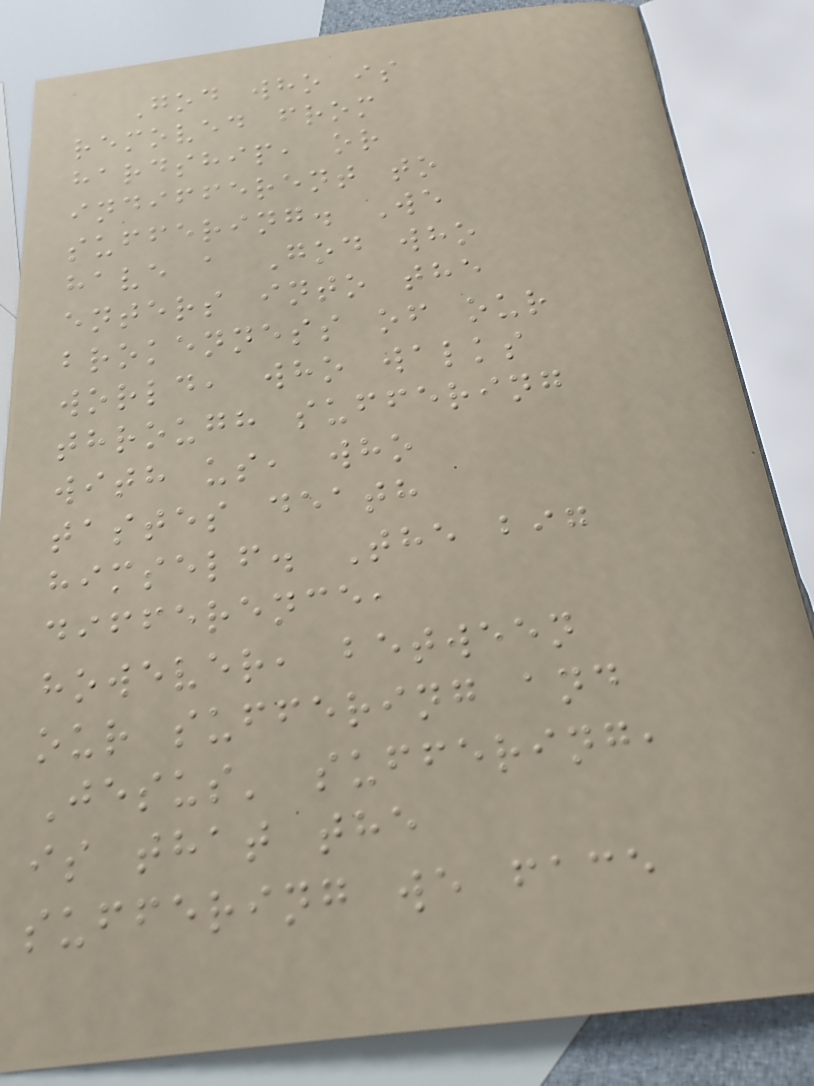God who is
removed from
hardship, or
indifferent to
suffering. We
have a God who
enters into the
brokenness of our
world, who walks
through suffering
with us, who
tastes death
himself. The big
difference,
however, between
our suffering and
Jesus' suffering,
is that the
suffering we face
